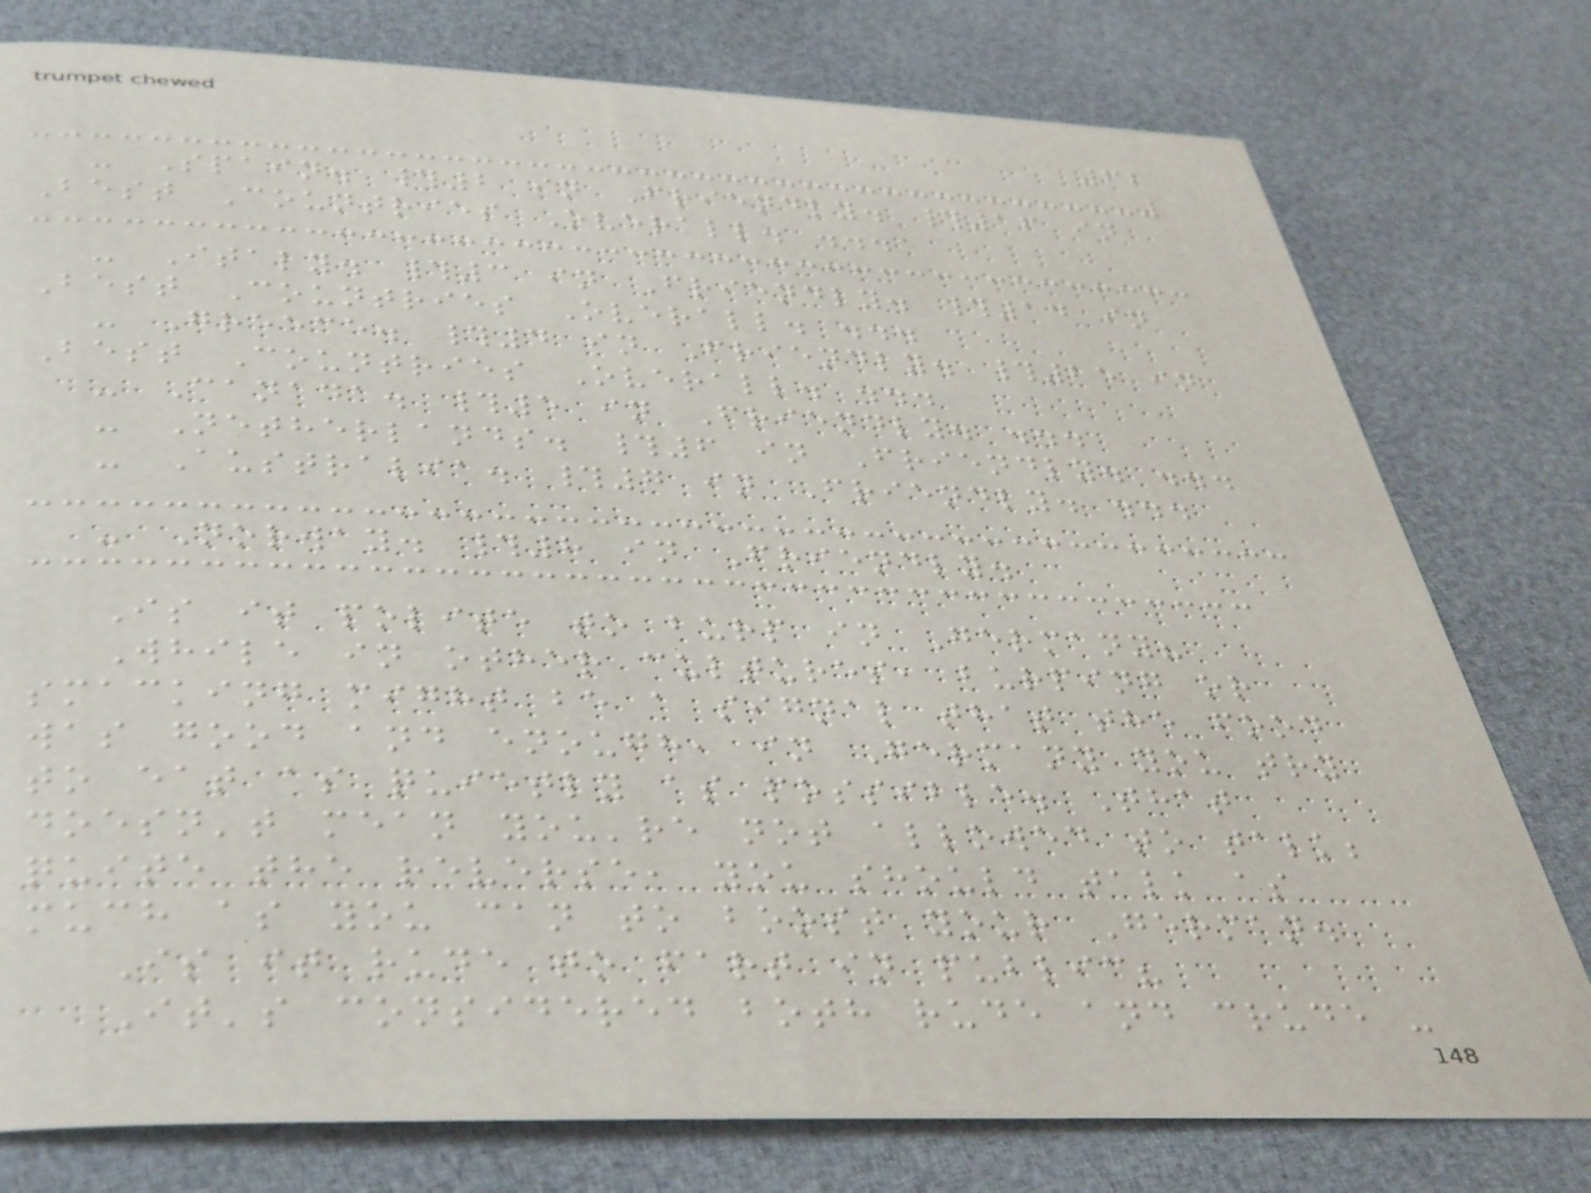62
- Spain. #2 in Friendly. #16 in
Best Countries Overall. ...
- Italy. #3 in Friendly. #14 in
Best Countries Overall. ...
- Greece. #4 in Friendly. #25 in
Best Countries Overall. ...
- Canada. #5 in Friendly. ...
- Netherlands. #6 in Friendly. ...
- Australia. #7 in Friendly. ...
- Norway. #8 in Friendly.
Is it polite to burp in Germany?
While in other cultures, burping or
smacking might be a signal that the food
was good and enough, in Germany you try
to eat as quietly as possible. That
doesn't mean you're not allowed to talk;
quite the reverse, you should talk as
much as you can to boost your German.
Is it rude to fart in public?
It's considered both rude and crude -
